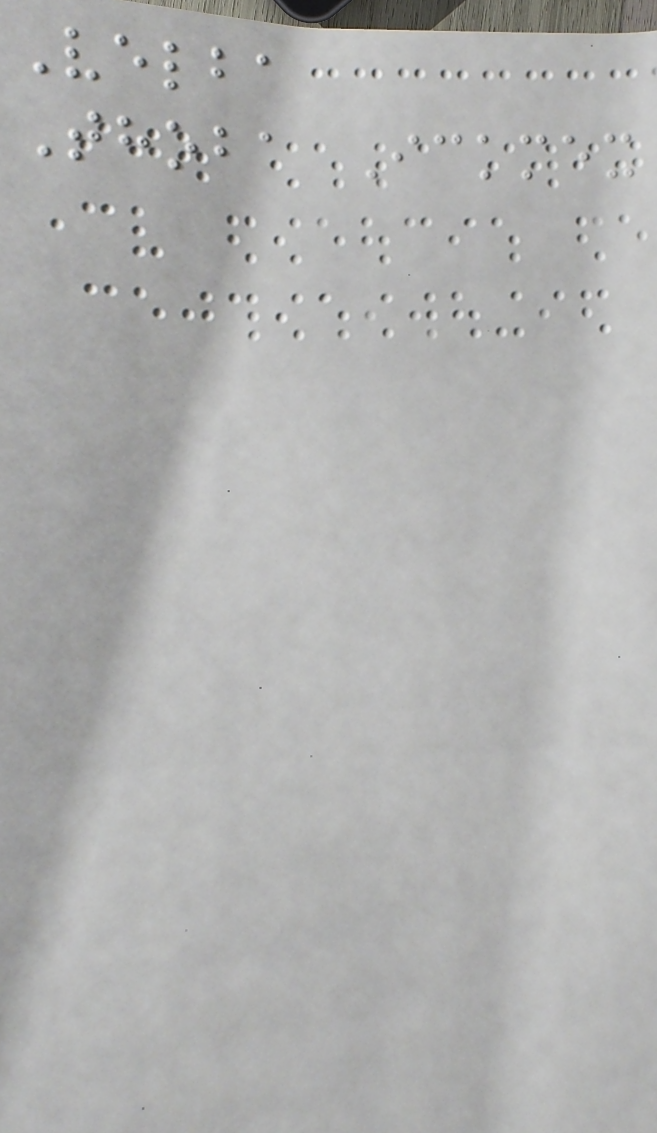Velba
Thoba Ickmex
